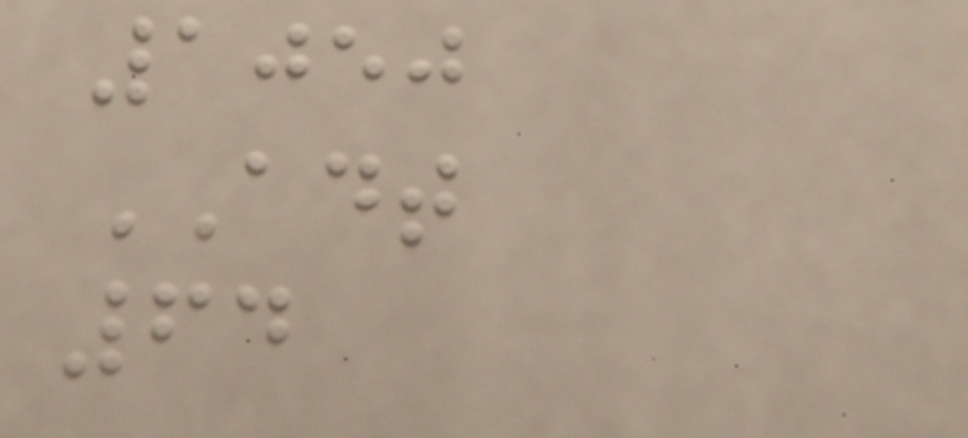1050
ADT
64
